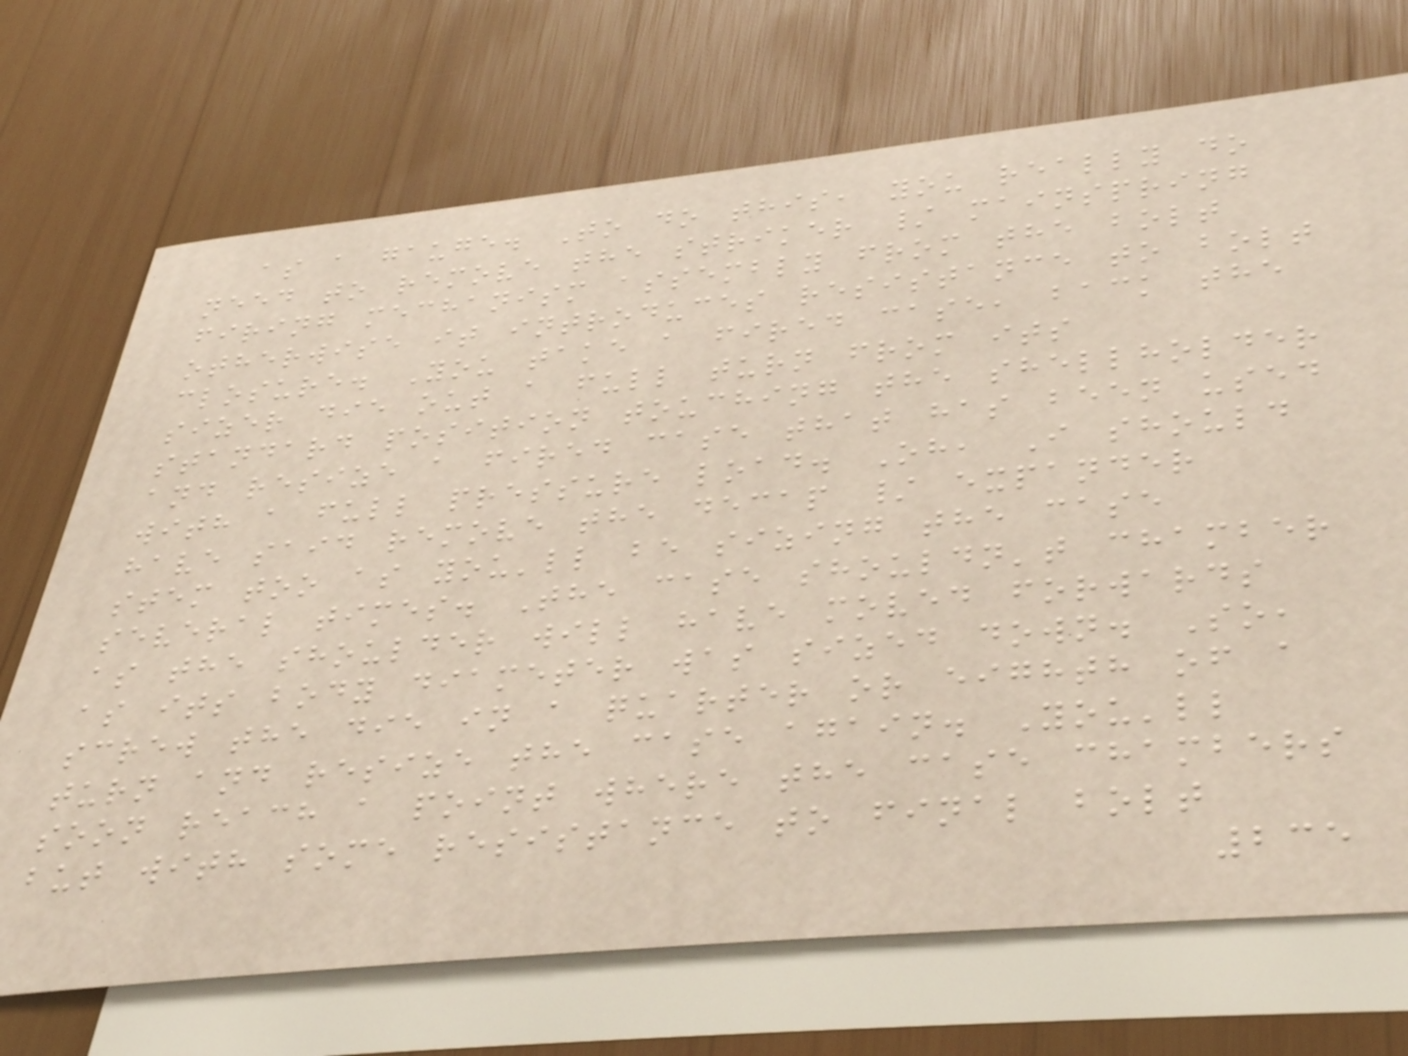as a gauge. To do this, you really do
need to remove the striker / mainspring
firing mechanism assembly from the bolt
otherwise it introduces resistance to bolt
closure. You take a fired case, back the
sizer die out a full turn from its
standard position touching the shellholder
and resize a fired case that has been used
with a full pressure load. Oh, I should
have said remove the decap / expander
stem too as you'll be sizing the case
several times. The case shouldn't chamber
as the shoulder will have moved forwards
as its body diameter was sized down. So,
screw the die in a quarter or eighth of a
turn and resize the case again. You'll
soon reach a point where the case chambers
but with some resistance to final bolt
235
